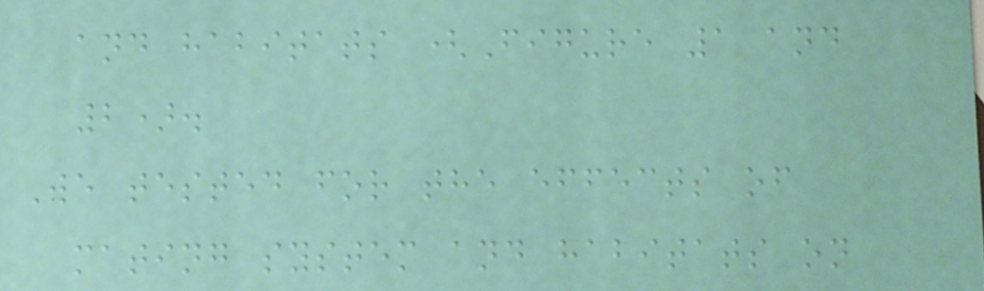and habitats (Figure 1 and
2).
We tested for the effects of
mating system and habitats on
